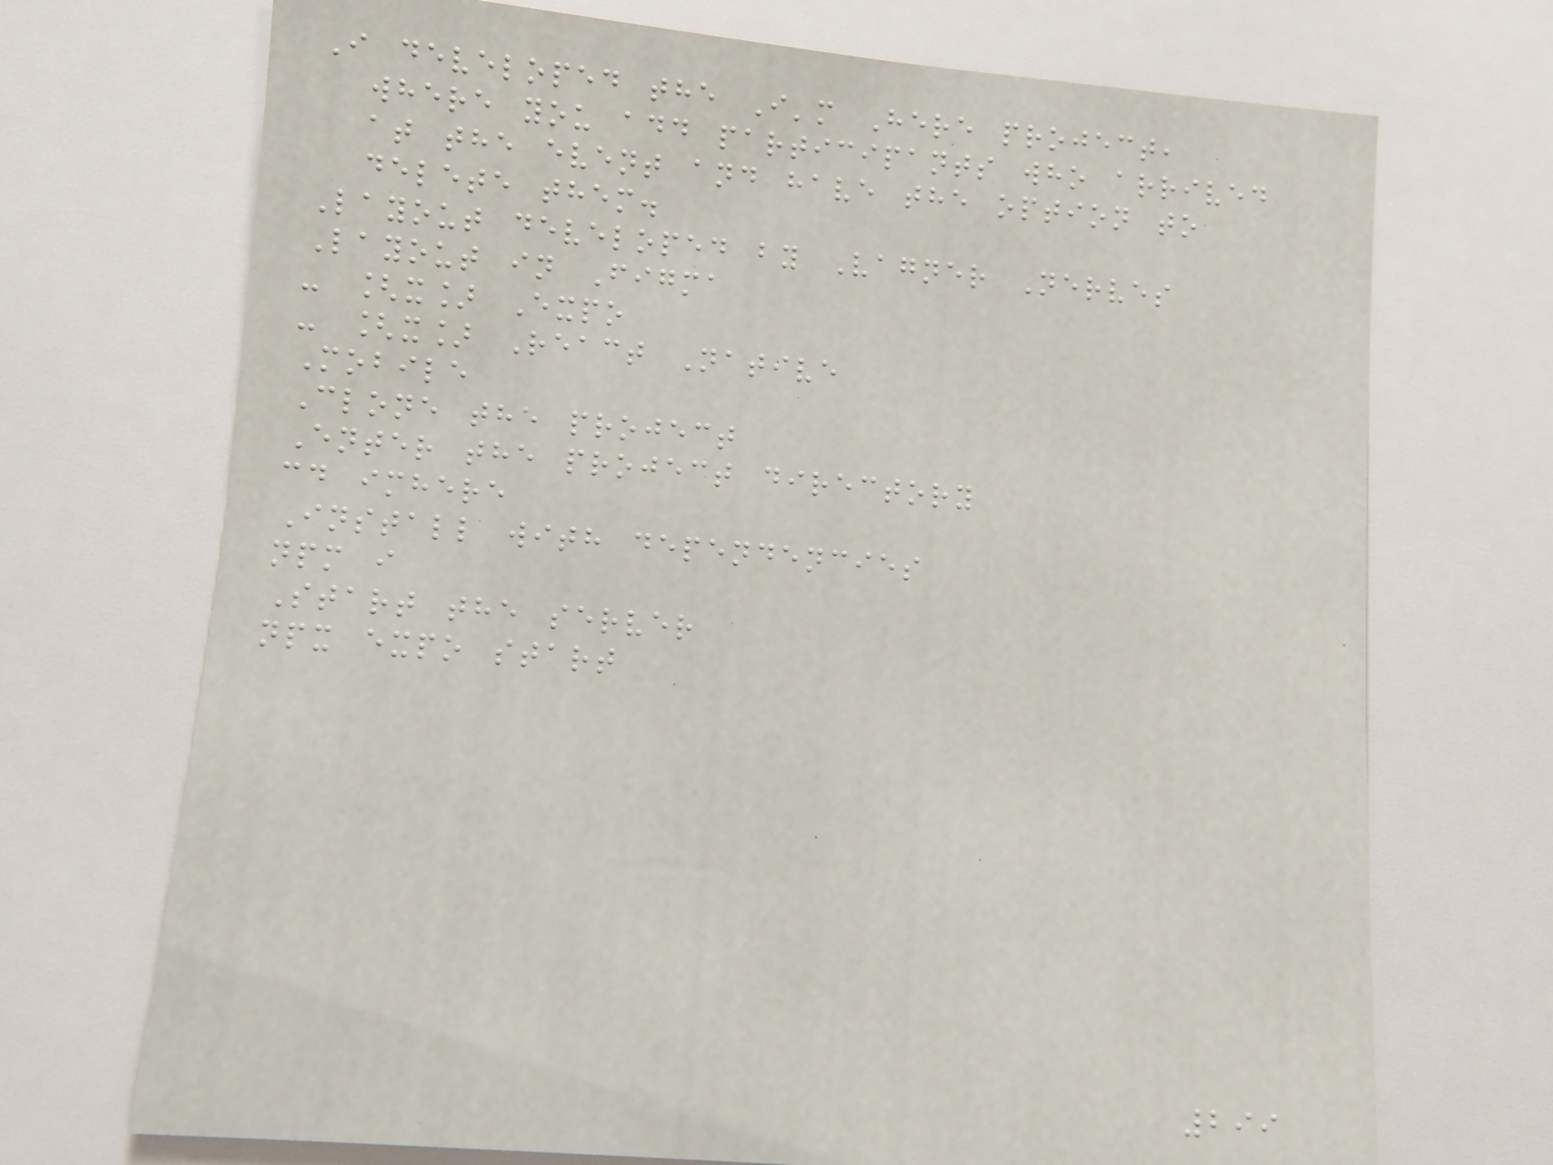I developed the I'm Here project,
where you add participants who arrived
at the event and have the option to
delete them.
Layout developed by Vagner Nerves
Layout in Figma
- [x] Expo
- [x] React Native
Mobile
Clone the project
Enter the project directory
cd imhere
Install with dependencies
npm i
Start the server
npx expo start
299
